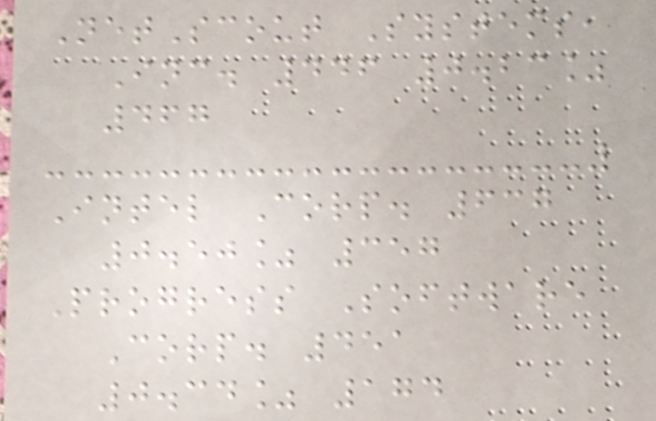NetScout Systems,
Inc. 446 0.23%
467
Intel Corp. 637
0.50% 357
Progress Software
Corp. 451
0.34% 174
